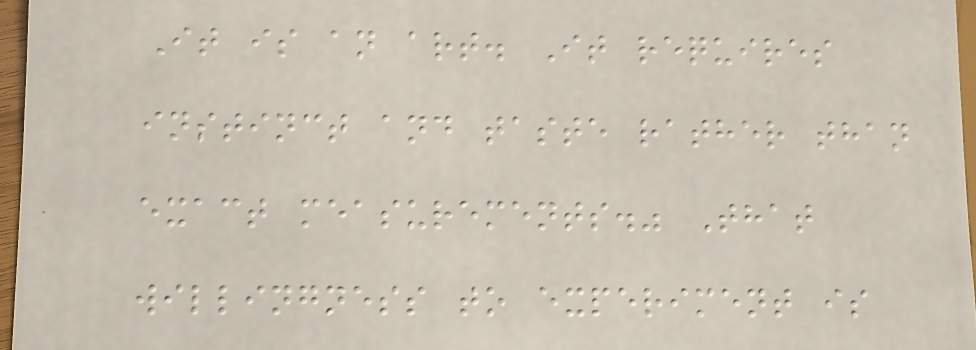It is an art. It requires
instinct and taste rather than
exact measurements." That
willingness to experiment is
